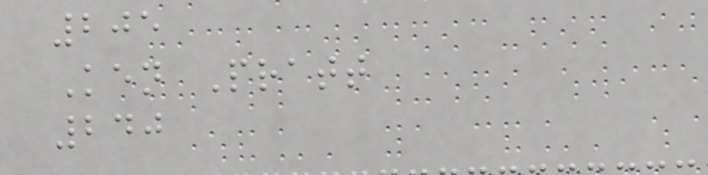205
Ken Pratt
240
